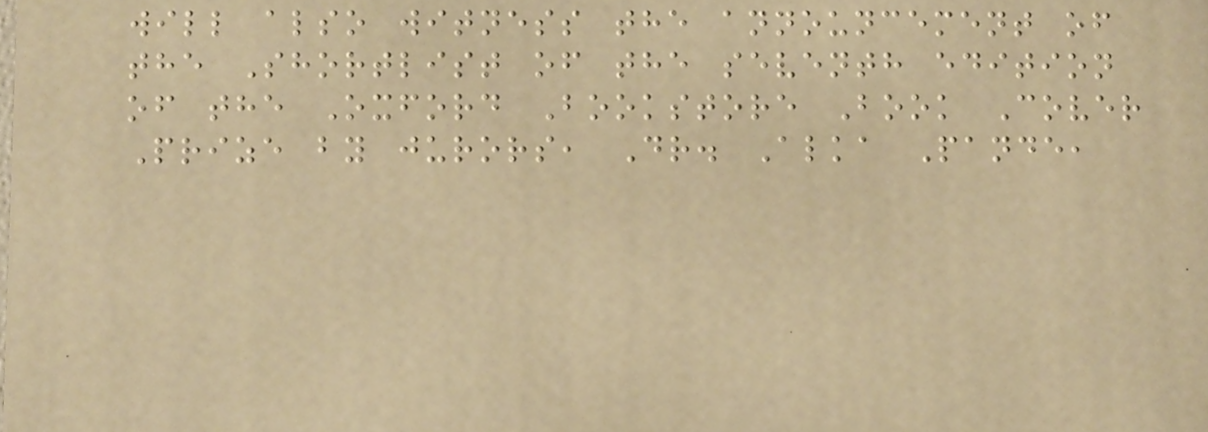will also witness the announcement of
the Shortlist of the seventh edition
of the Oxford Bookstore Book Cover
Prize by jurors, Dr. Alka Pande,
